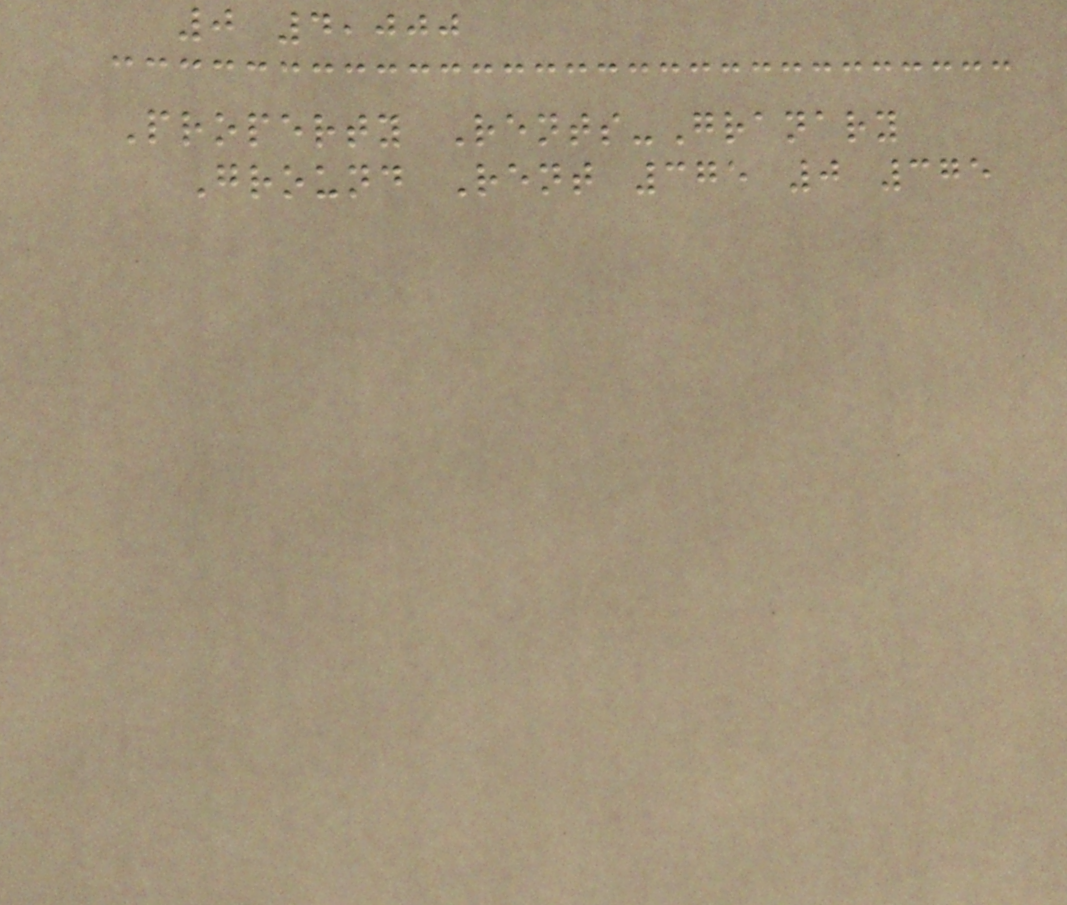0 4,000
Property Rents-Granary
Ground Rent 375 0 375
